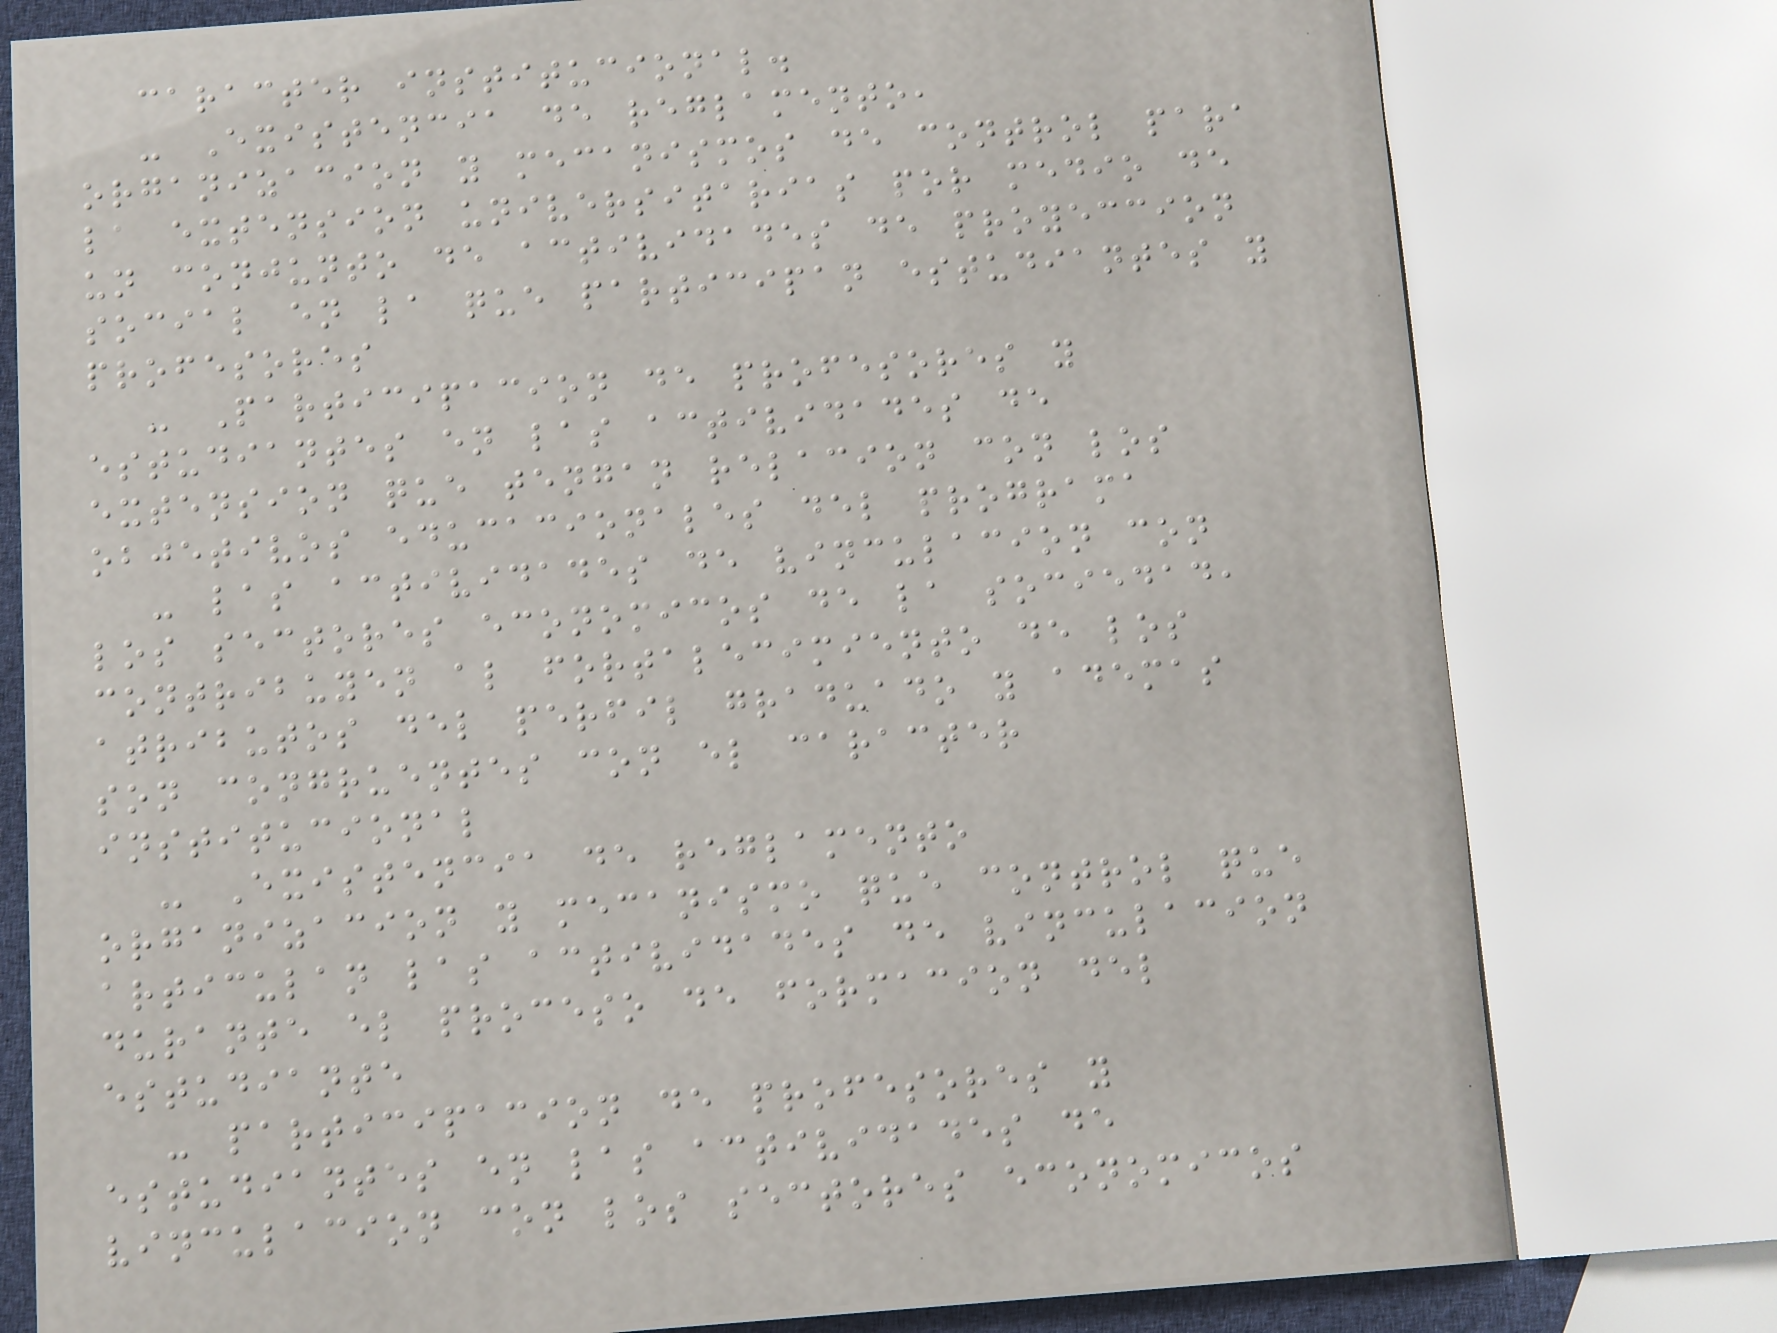caracter institucional.
- Existencia de reglamento,
organizacion y mecanismos de control para
la extension universitarias por medio de
un conjunto de actividades de proyeccion
social en la que participan estudiantes y
profesores
- Participacion de profesores y
estudiantes en las actividades de
extension que tengan relacion con los
objetivos educacionales del programa
- las actividades de vinculacion con
los sectores economicos de la sociedad,
contribuyen al fortalecimiento de los
atributos del perfil graduado y ademas
son congruentes con el caracter
institucional
- Existencia de reglamento
organizacion y mecanismo que control que
articulan las actividades de vinculacion
durante el proceso de formacion del
estudiante
- participacion de profesores y
estudiantes en las actividades de
vinculacion con los sectores economicos
